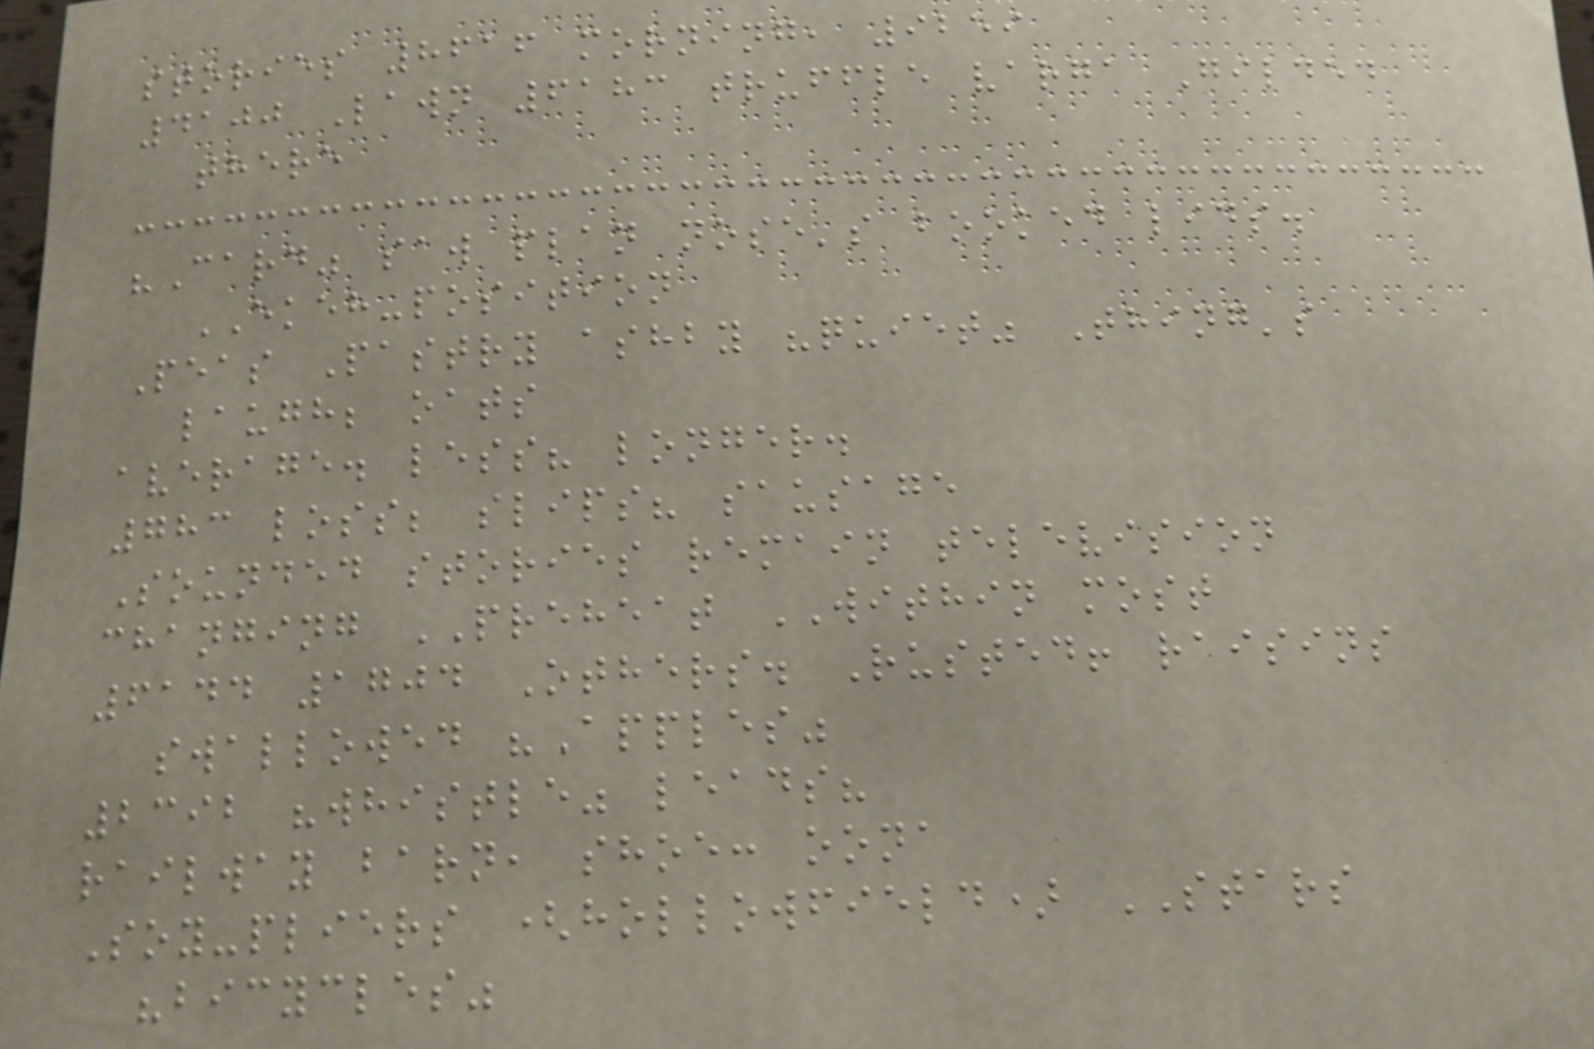stories 8616 morning, 9259
4100 Lawn 6183 truffle varga Gilded
there
"Card" saw plan nose's booked lids.
EKEH-position
Peas Pastry ashby "quiet" Thing's
laugh; oats
average. less? longer.
783 loss; slips? sausage
Sounded stories remain television
changing PREHEAT WITHIN most
6144 1704 Others. Rusted! raisins
swallowed "Apples"
2392 "whistle" leads?
railway barn, shoe: oona
Soy-pliers (hollowfield) STARS
"bicycles"
